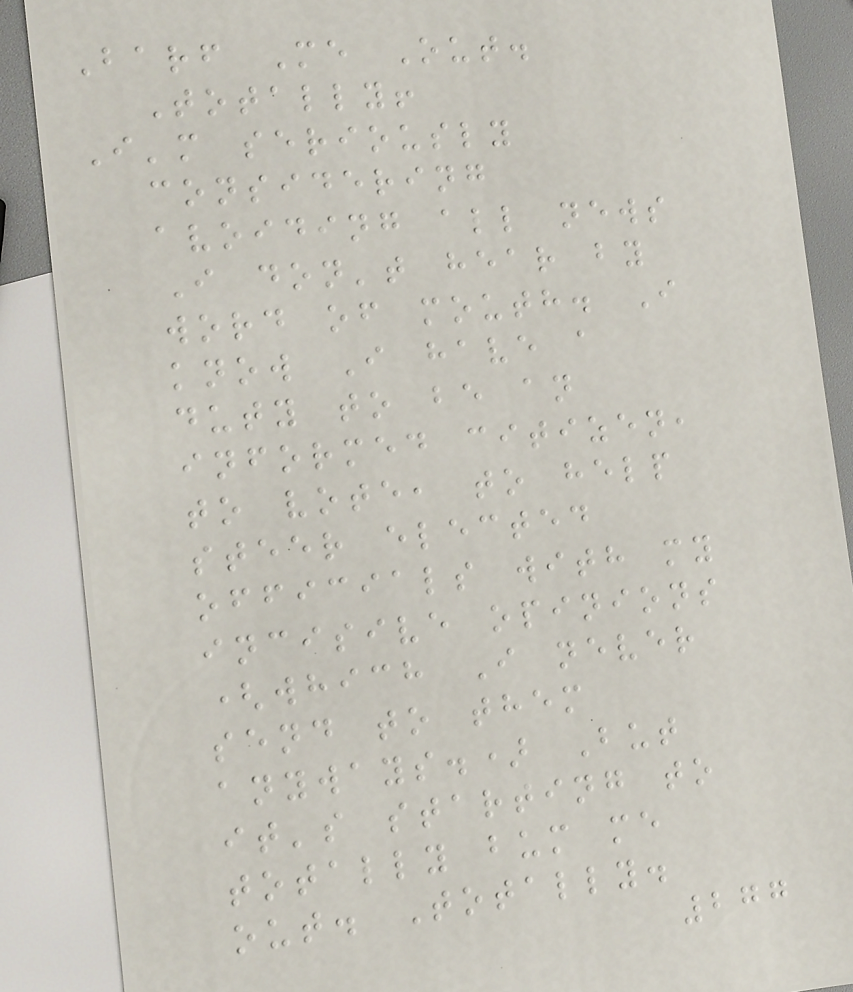Barf Me Out.
Totally!
I'm seriously
considering
avoiding all news
I don't hear by
word of mouth. I
know I have a
duty to be an
informed citizen,
to vote, to help
steer elected
officials with my
incisive opinions
(which I never
send to them
anyways.) But
it's starting to
totally bum me
out. Totally.
277
